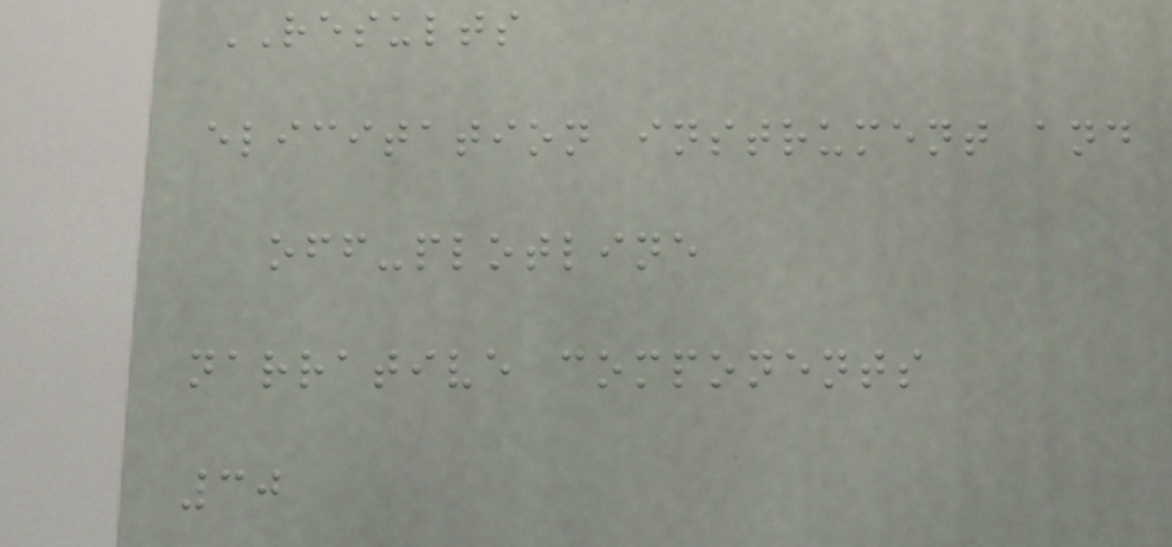RESULTS
elicitation instrument and
off-plotline
narrative components
30
